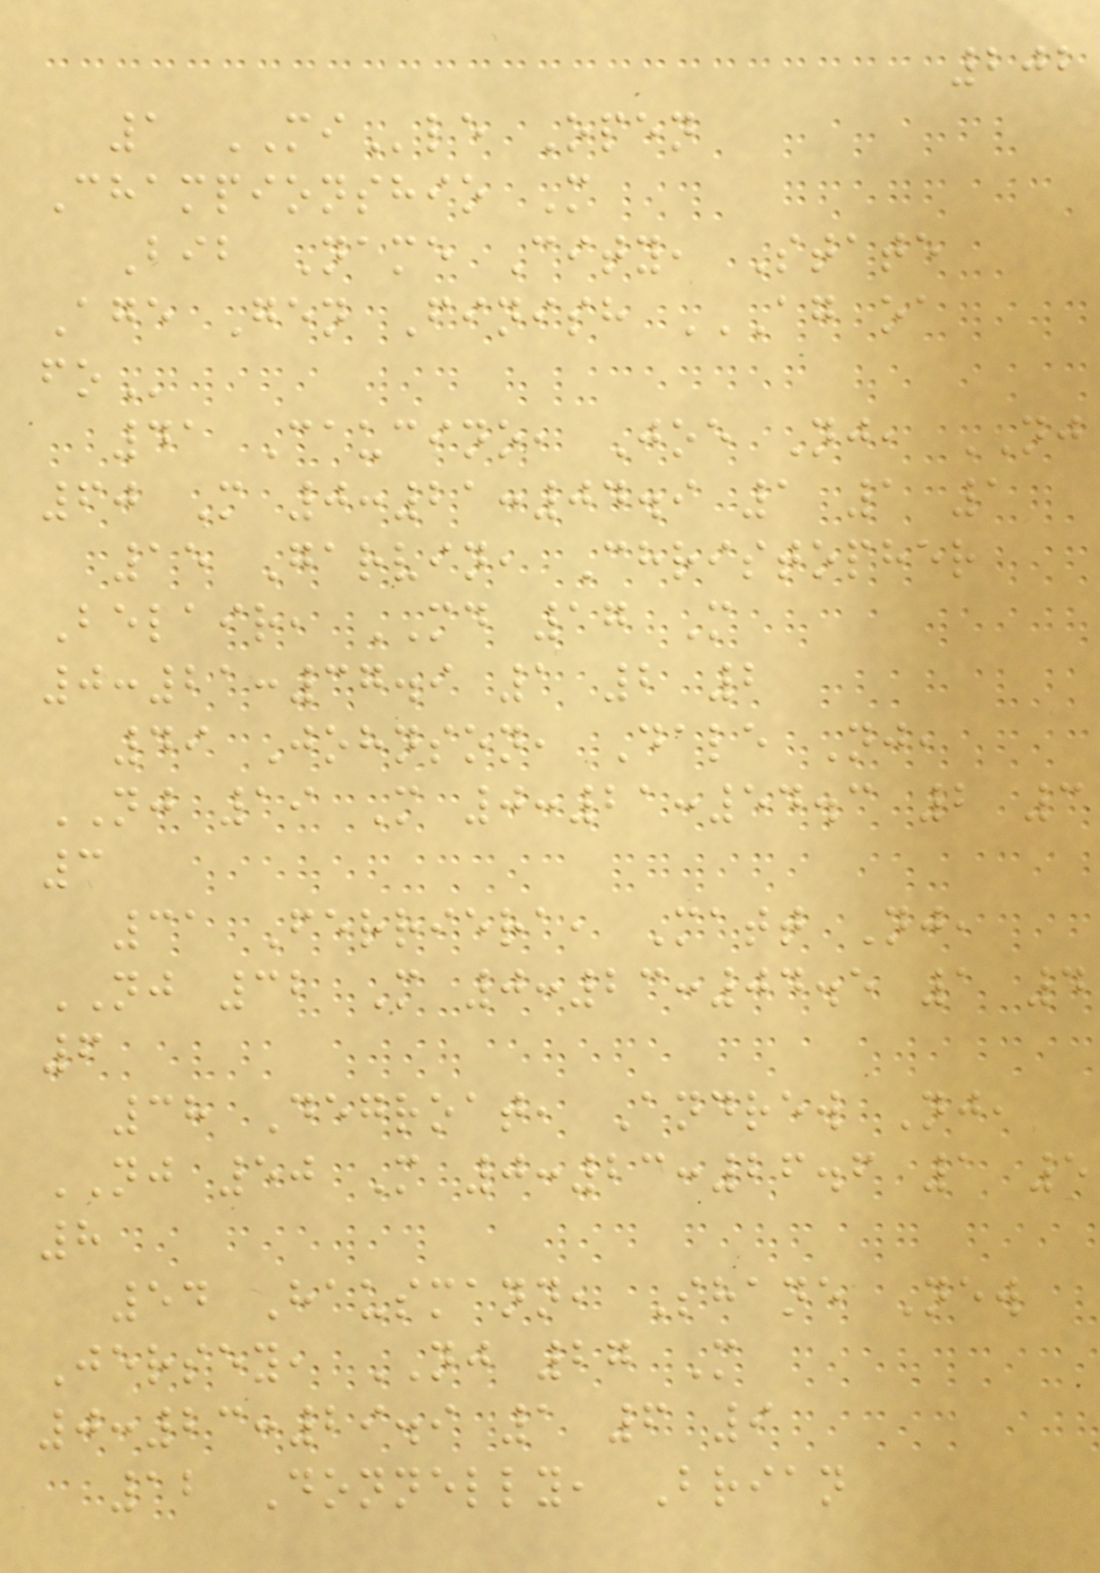202
1 MIle Open
Championshio M
Bib Name City, State
Age Gen Finish AG OA
FO
41 Caucino, Joe Nj, NJ
60 M 0:21:04.9 1 1 1
15 Garvin, Christopher
Belair, MD 17 M
0:21:37.9 1 2 2
49 Johnson, Dale Nj,
NJ 19 M 0:21:54.3 2 3
3
31 Ferriera, Matt Nj,
NJ 32 M 0:23:04.5 1 4
6
38 Degroat, Andrew Nj,
NJ 50 M 0:23:26.6 1 5
8
54 Hausmann, Shane New
Jersey, NJ 27 M
0:23:29.9 1 6 9
12 Donnelly, Brian
